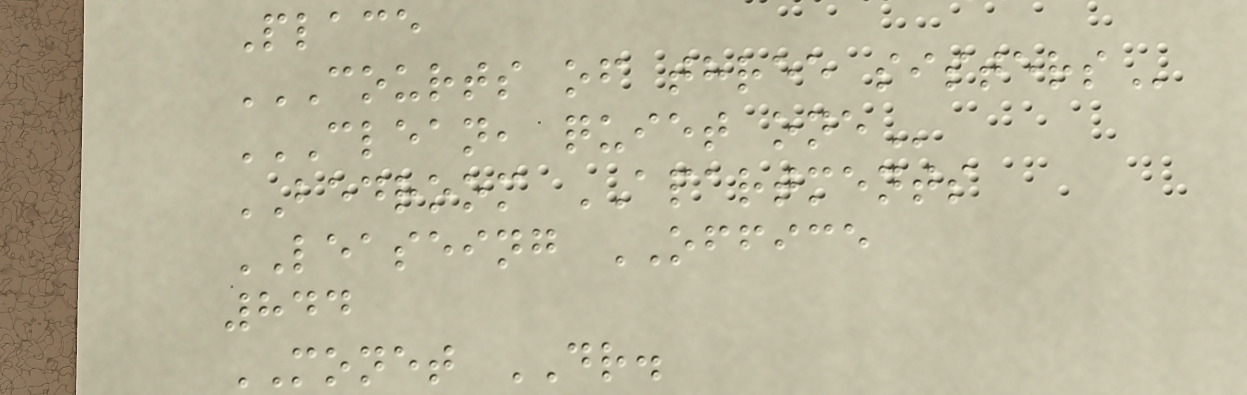Place
COURTS OF THREE SISTERS
CLEAN, QUIET ONE
BEDROOM APARTMENTS
LEASEING OFFICE
844
MONET DR.
